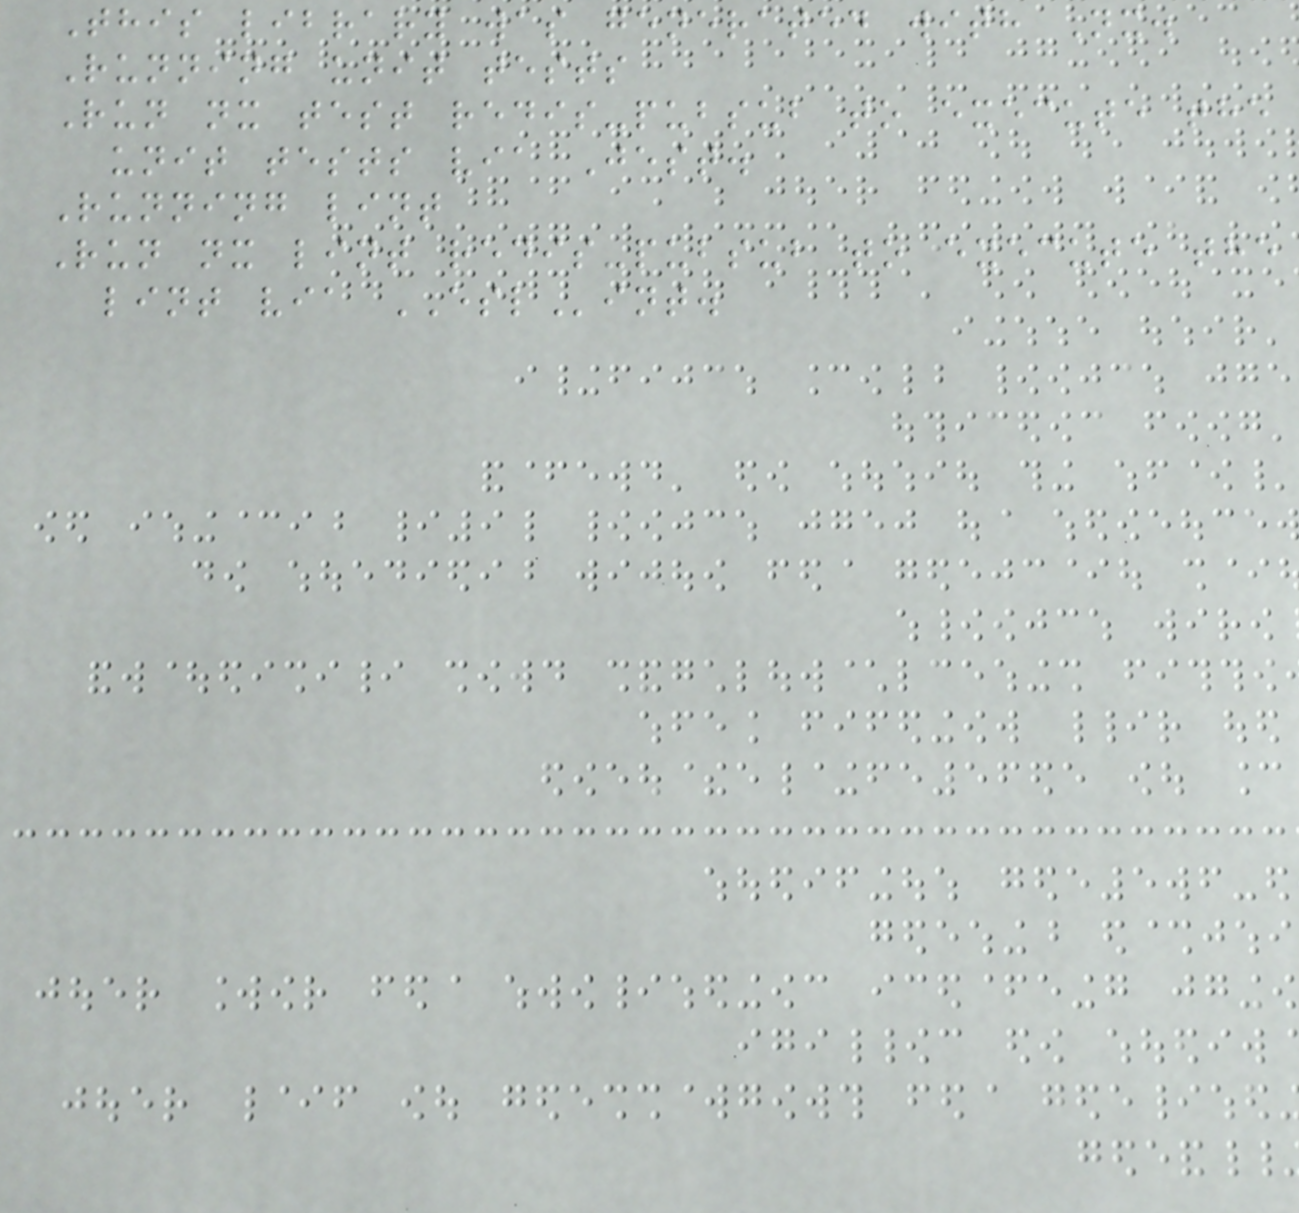This library was generated with Nx.
Running unit tests
Run nx test redis-pubsub to execute the
unit tests via Jest.
Running lint
Run nx lint redis-pubsub to execute the
lint via ESLint.
